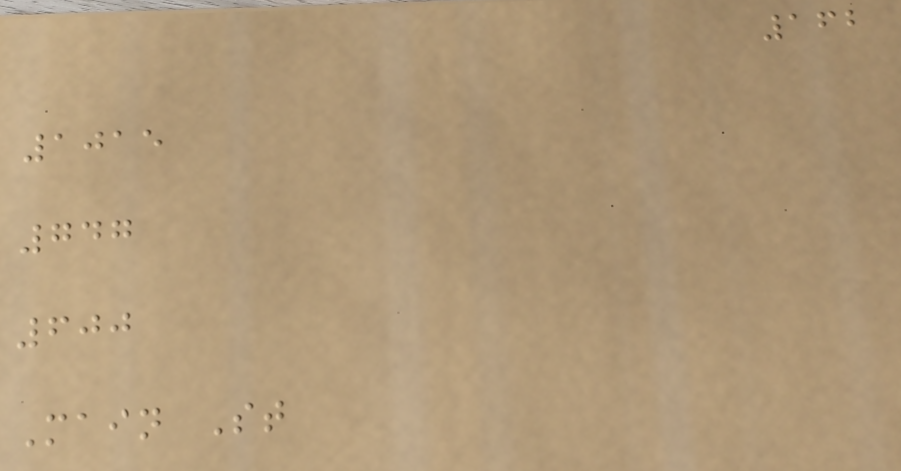162
1015
747
600
Main St
